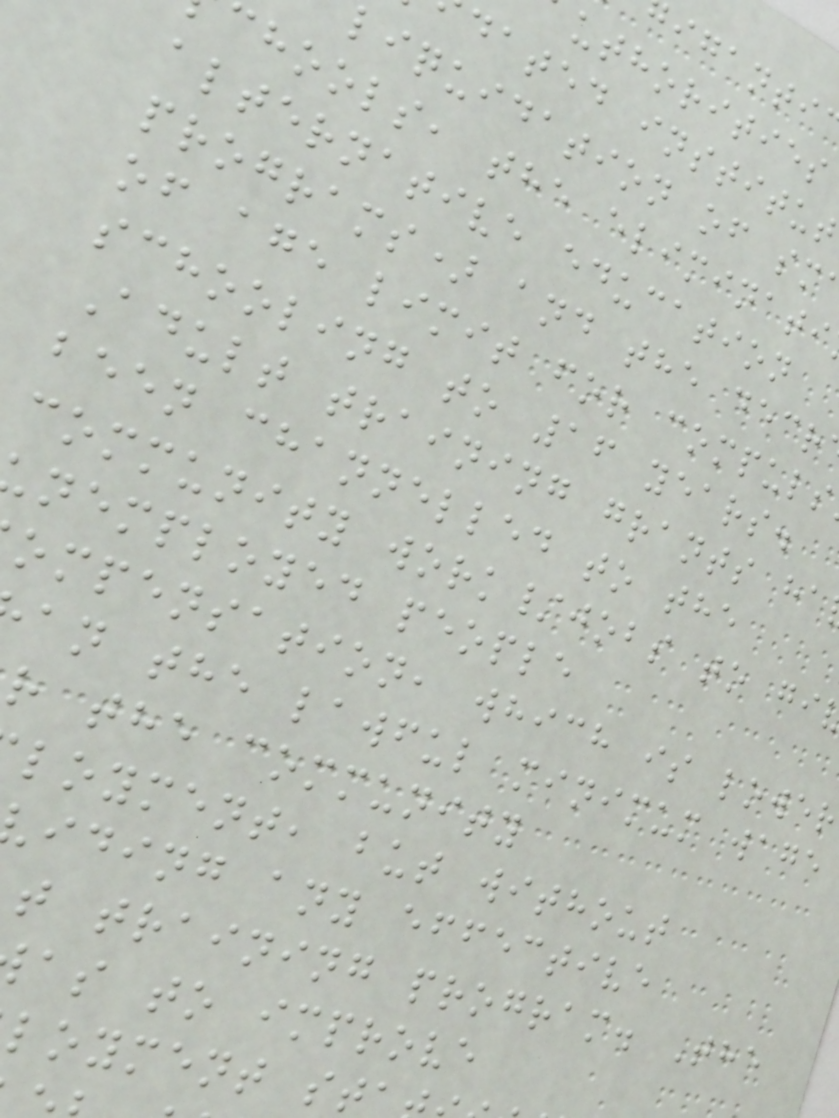uthorities
dated institut
liquidation of sm
chools, the eliminati
alternative education
programs) and the decr
of age limit for compuls
schooling to 16 years.
Adult training grants ha
been channelled to the
community work/jobs to gi
nemployed people
ompensation, which is lower
an the lawful minimum wage
r the community
loyment, but without
iding any effective
t training program. The
as to improve
loyment st
